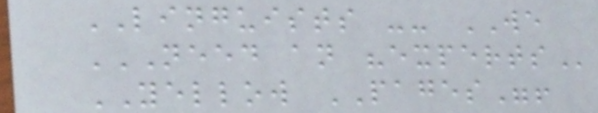LINGUISTS -- WE
NEED AN "EXPERTS
YELLOW PAGES"!
